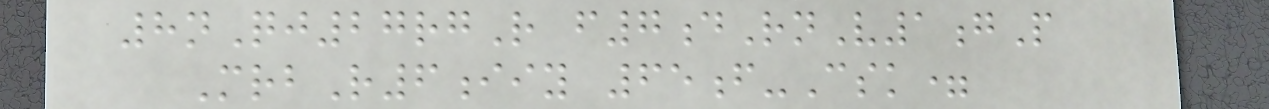8nQj27rgR f7dRnV1gP
MrbR6iiy 65f-Csk=
